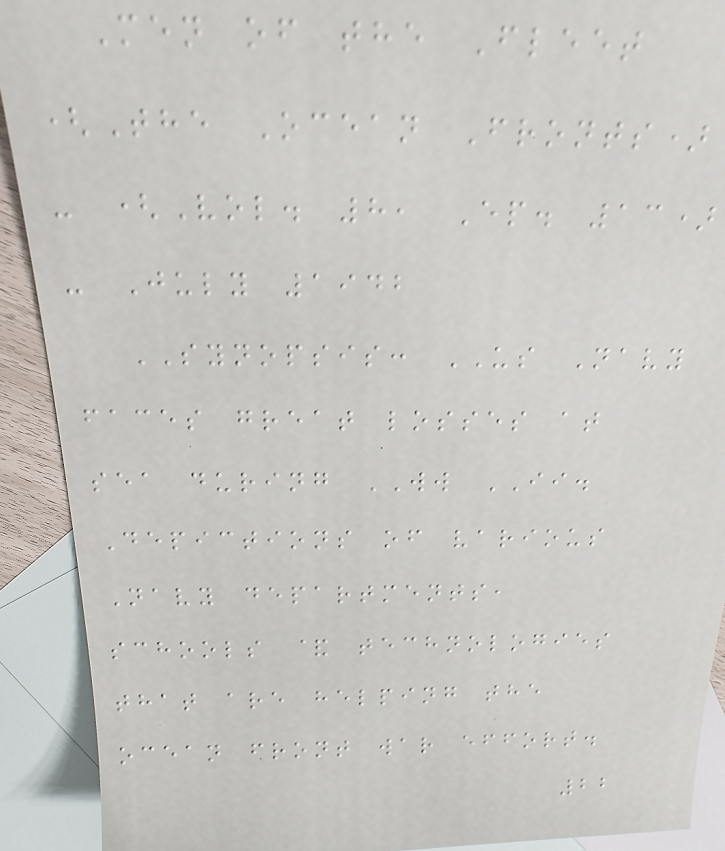Men of the Fleet
(The Ocean Fronts)
- (Vol. 8, Ep. 13)
- July 1942
SYNOPSIS: US Navy
faces great losses at
sea during WW II.
Depictions of various
Navy departments,
schools & technologies
that are helping the
ocean front war effort.
22
